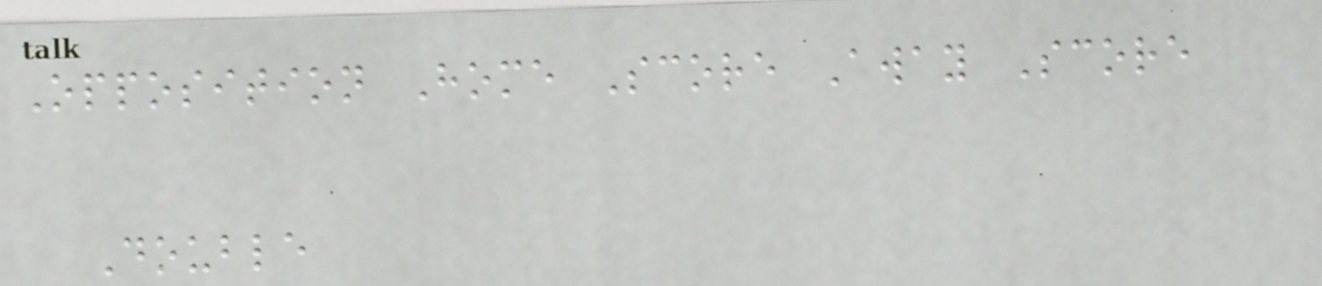Opposition Home Score Away Score
Double
